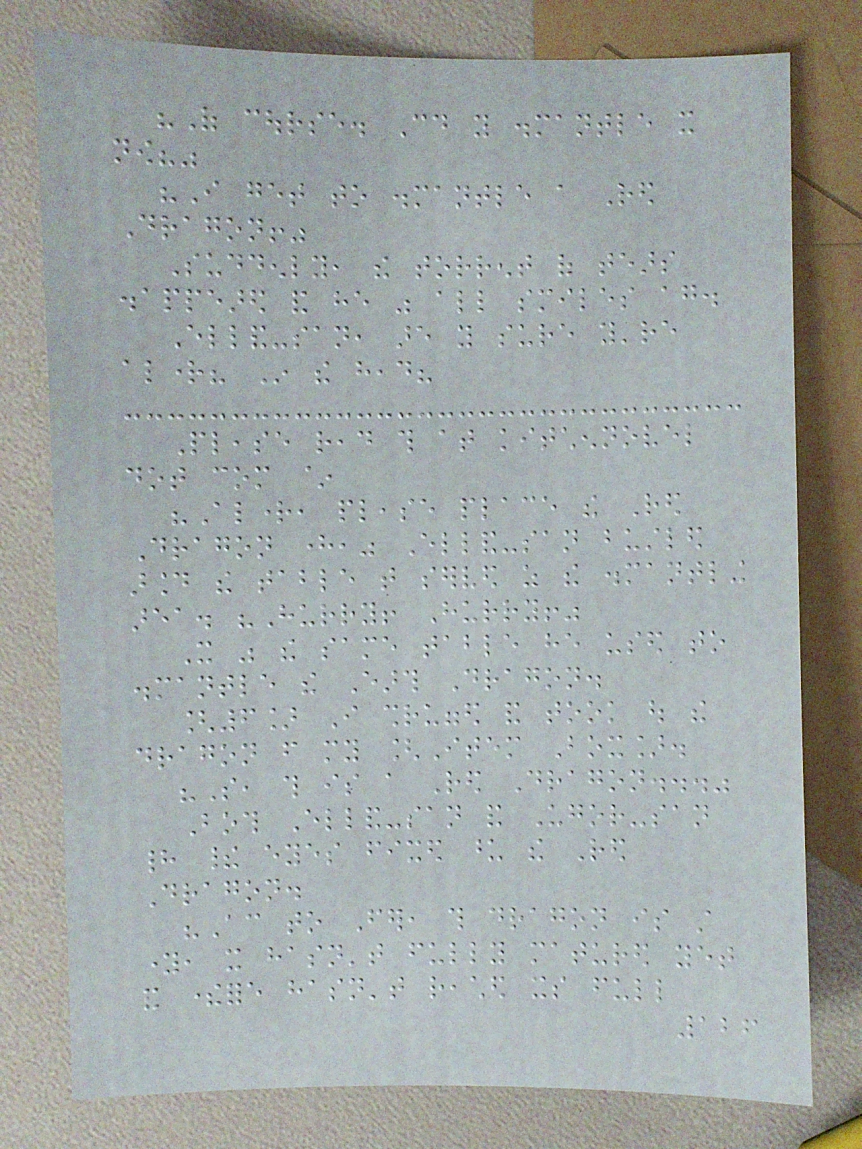"Of course. Could you dismantle it
now?"
"I get to dismantle a Red
Dragon!"
Suddenly, the torrent of tears
disappeared and he was all smiles again.
Elland-san, are you sure you're
alright? In the head?
Please read this at kitchennovel
dot com ~
"Alright, please place the Red
Dragon here," Elland-san bustled
around the table that served as the dismantling
area. "Hurry! Hurry!"
It was the same table he used to
dismantle the Earth Dragon.
[6] I shrugged and took out the
dragon from my [Item Box].
"So, this is a Red Dragon..."
Both Elland-san and Ugor-san
had their eyes fixed upon the Red
Dragon.
"According to Fer, this dragon is still
young, it hasn't fully matured yet
and therefore hasn't reached its full
126
